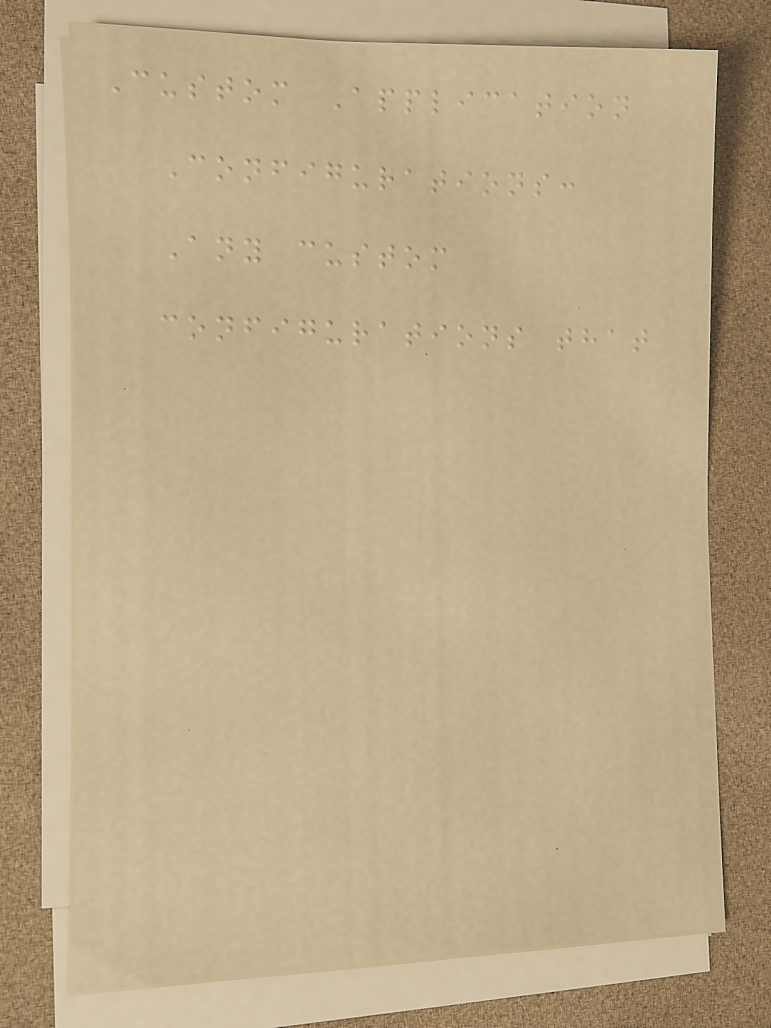Custom Application
Configurations:
Any custom
configurations that
